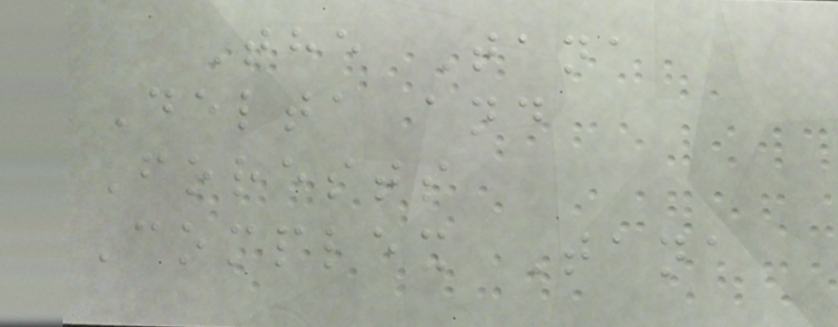The Tana
Delta and
Forests
Complex Tana
